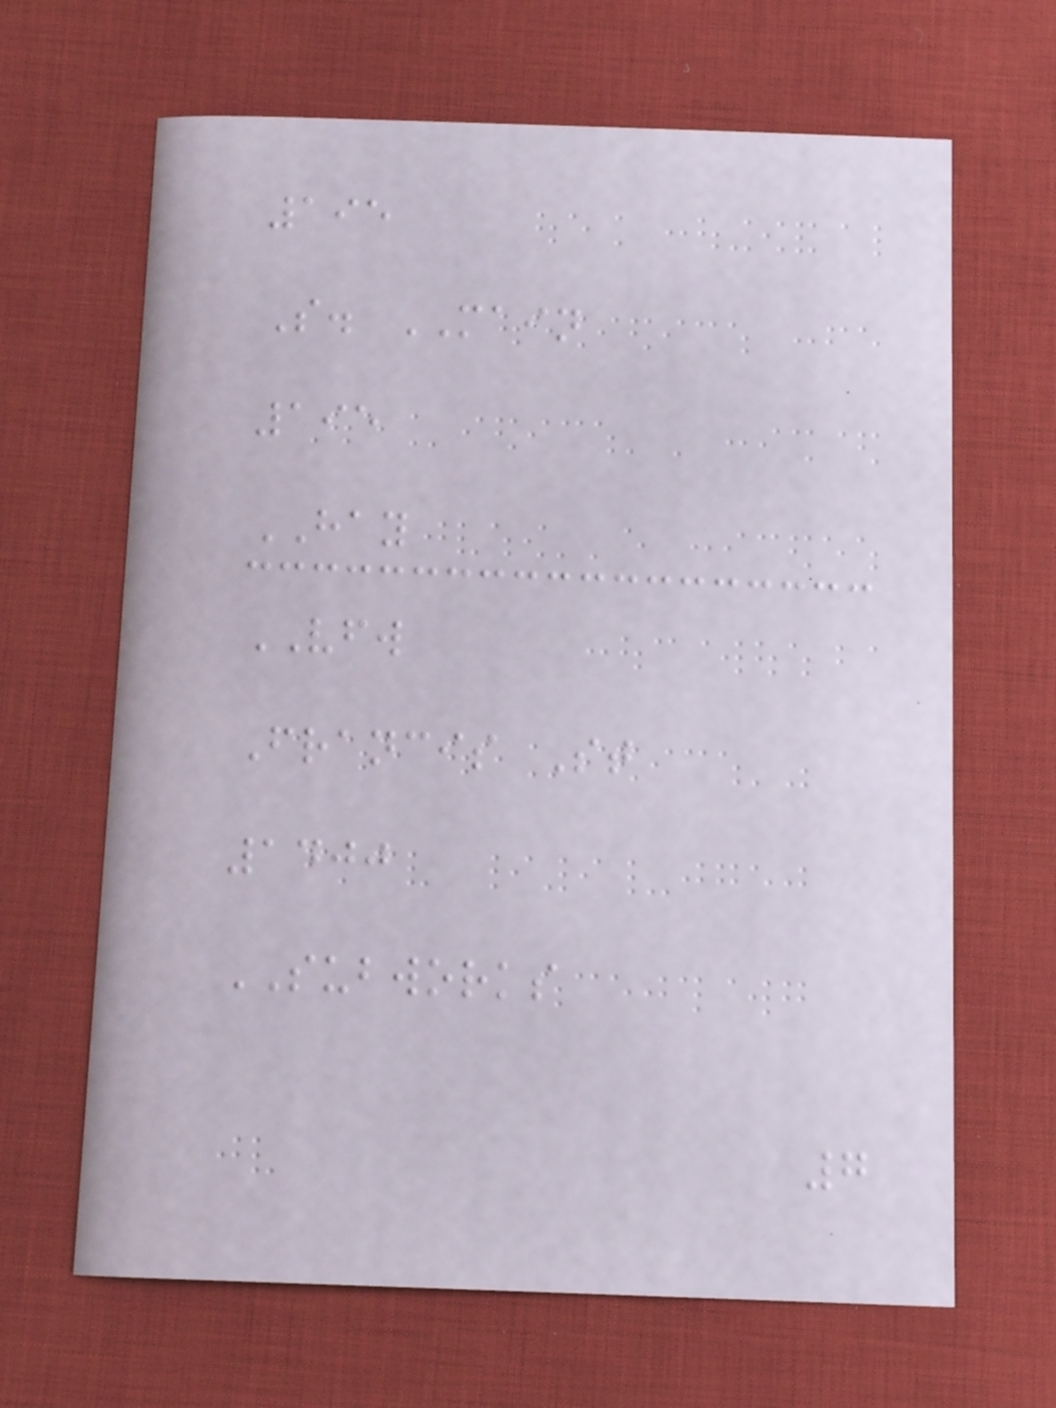195
S. MAIN
195
HAY
VFW
Francis St
1400
SUBWORKS
7
